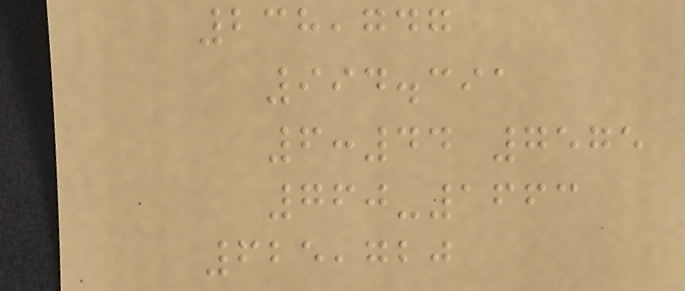238,747
994.391
6:44 7575
760-1663
625,720
